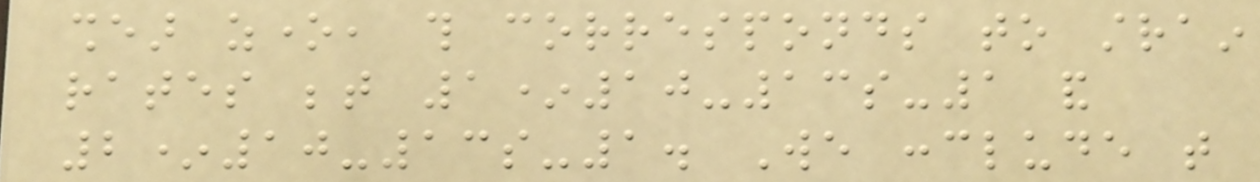shear zone, this corresponds to strain
rates between 1*10-13s-1 and
2*10-13s-1. We conclude that
